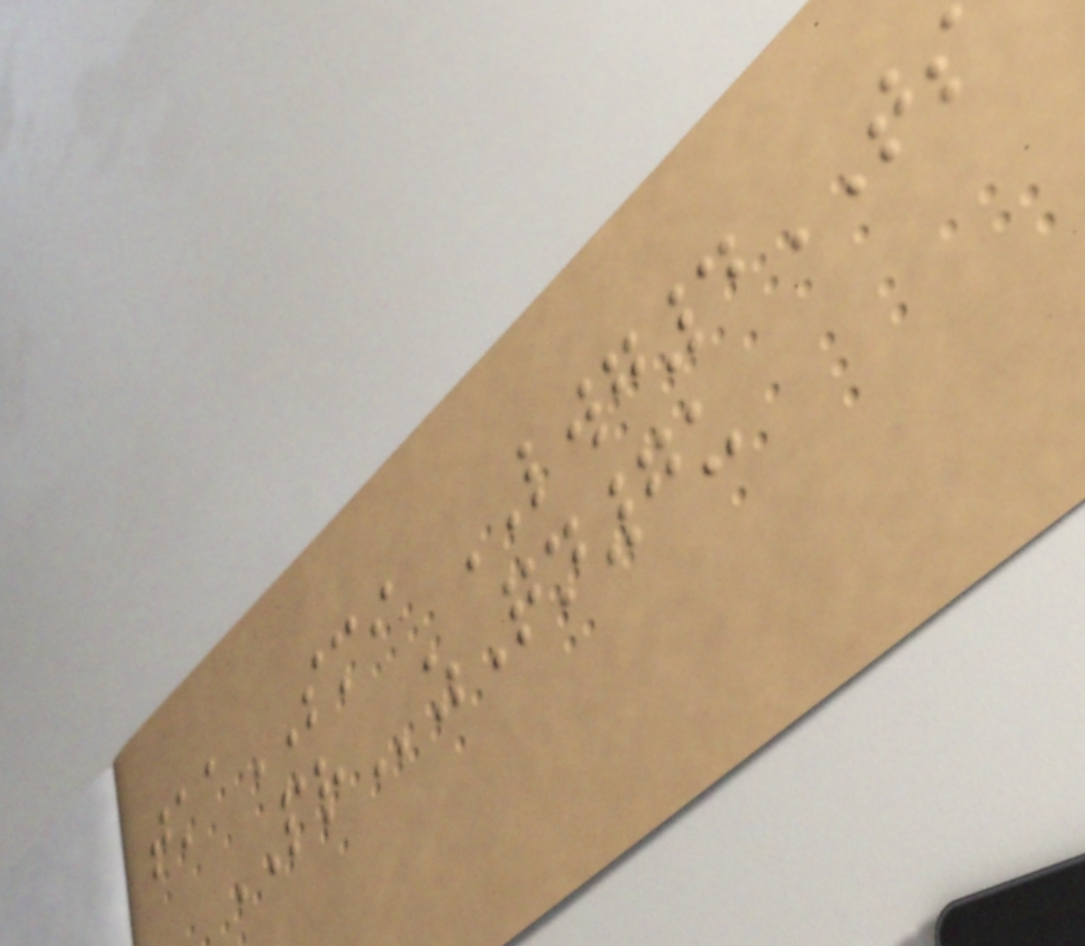tkaSMI LWG4TS
PRzQn7u
